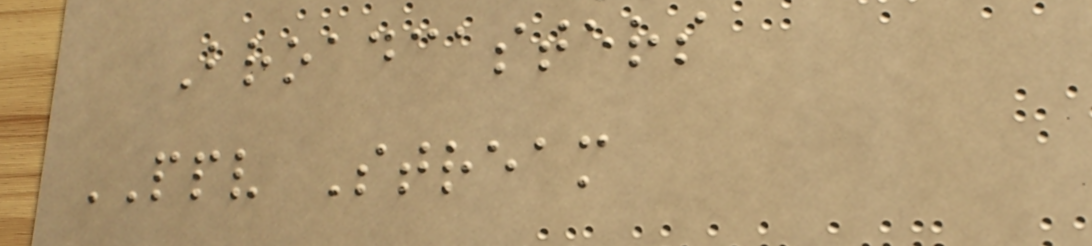Broadcasters
PPV Stream
